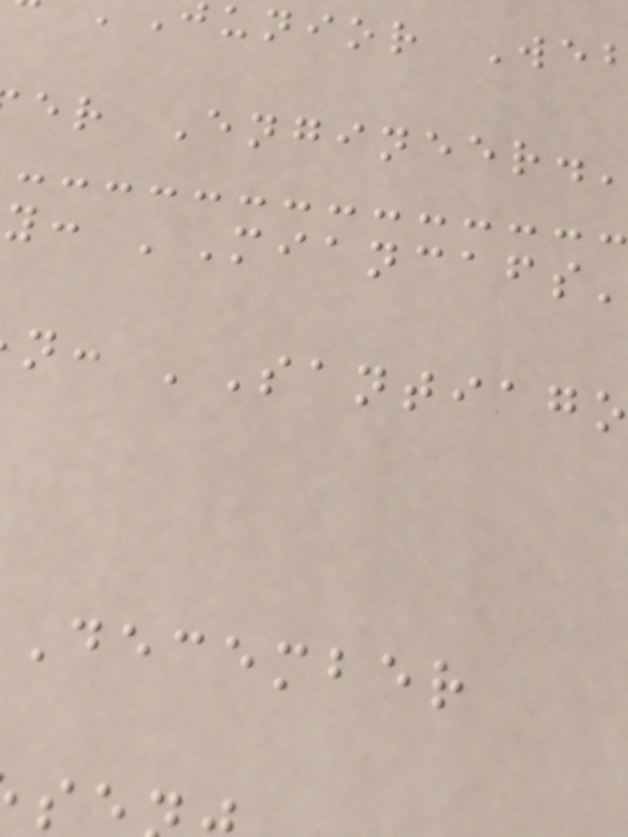unior We
er Engineer.'
y: 'Miancafs'
n: 'Santiago
December
